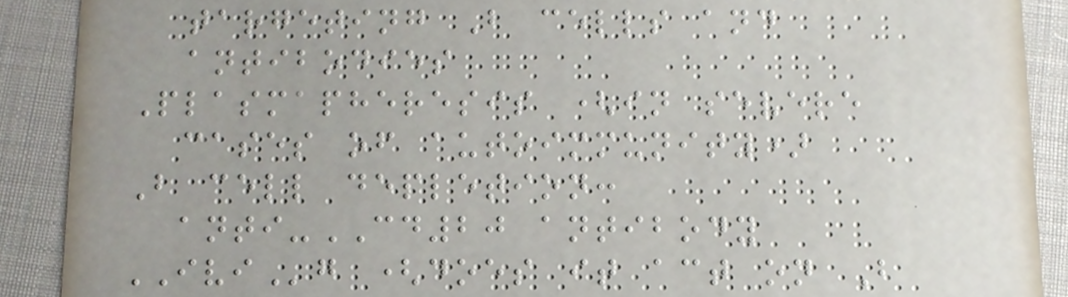targeting B cells and
antibodies
Plasmapheresis (in severe
cases of autoimmunity)
B cell depletion:
anti-CD20 antibody
IVIg (does it act on B
